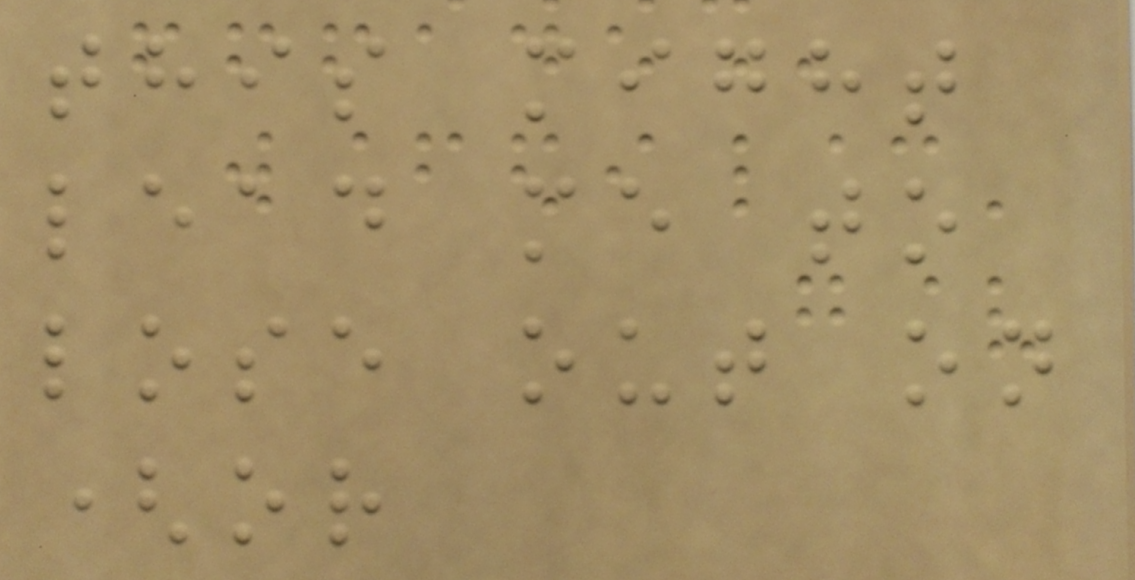this might
lead me to
lose out on
(or
